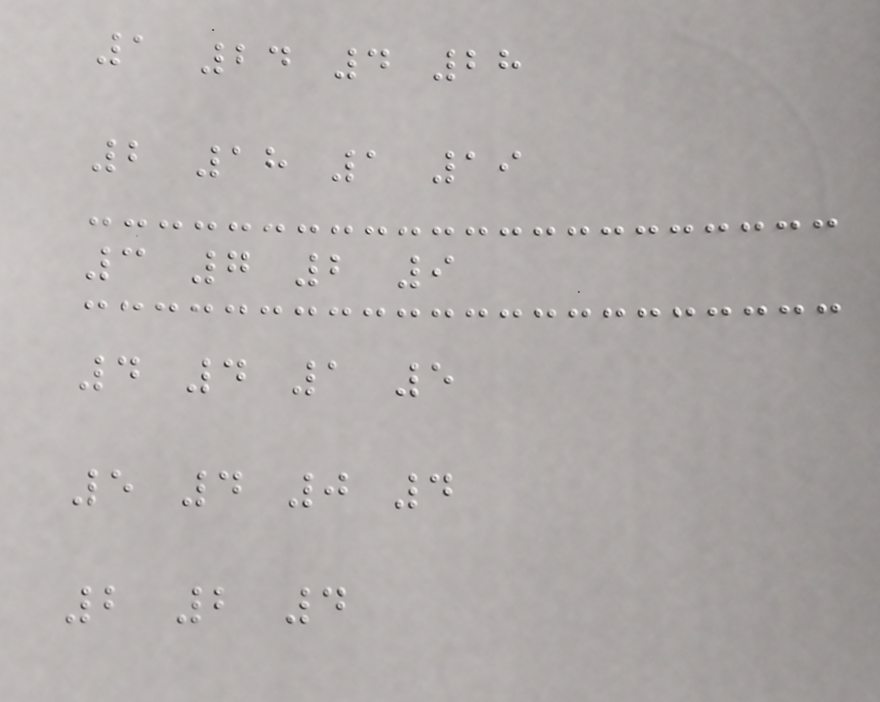1 24 4 28
2 18 1 19
3 7 2 9
4 4 1 5
5 4 0 4
2 2 4
